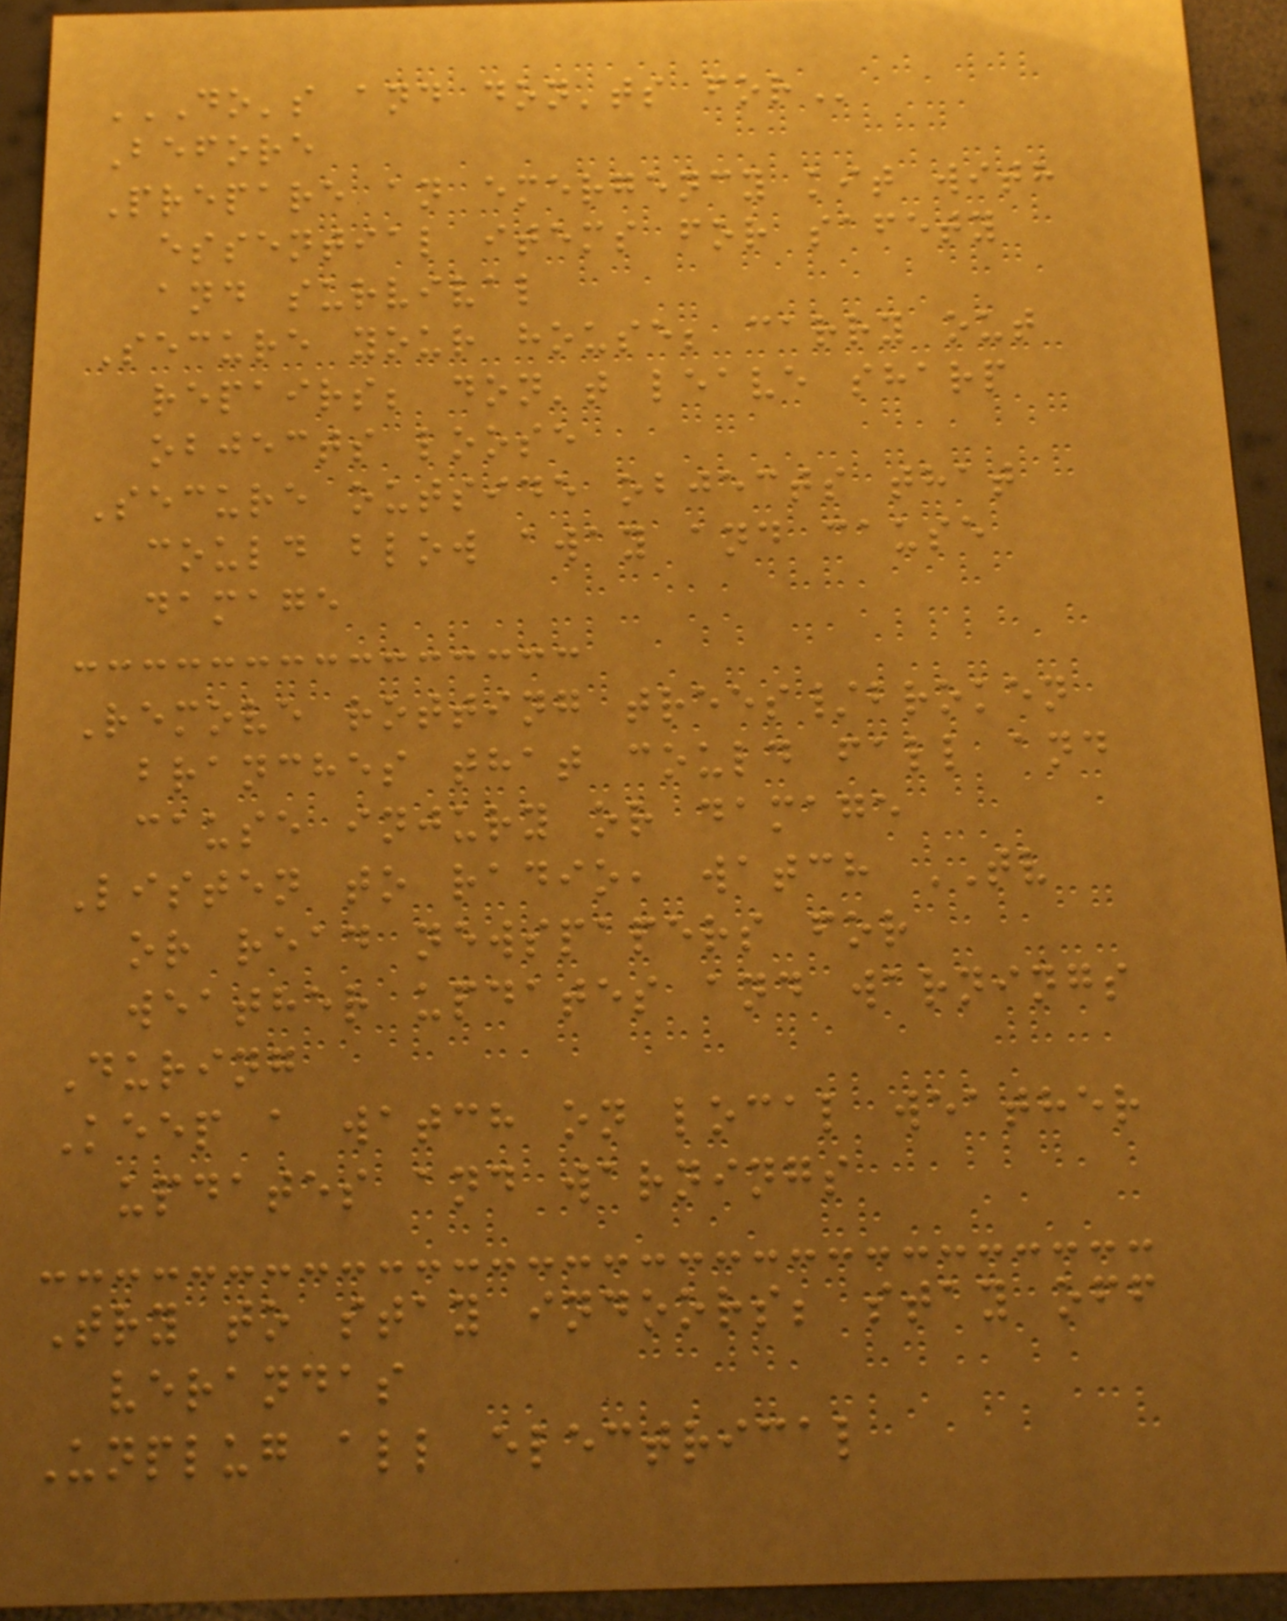DO'S AND DON'TS FOR
Before
Prepare an emergency kit with
essential items for safety
and survival
Secure your house; carry out
repairs; don't leave sharp
objects loose
Secure outside objects that
could blow away and cause
damage
Remove rotting trees/broken
branches that could fall and
cause injury or damage
Listen to radio, watch TV
or read newspapers for
weather updates and warnings
During
Keep a watch on local weather
updates and warnings
Try to stay indoors; stay off
verandas
Unplug all electrical
